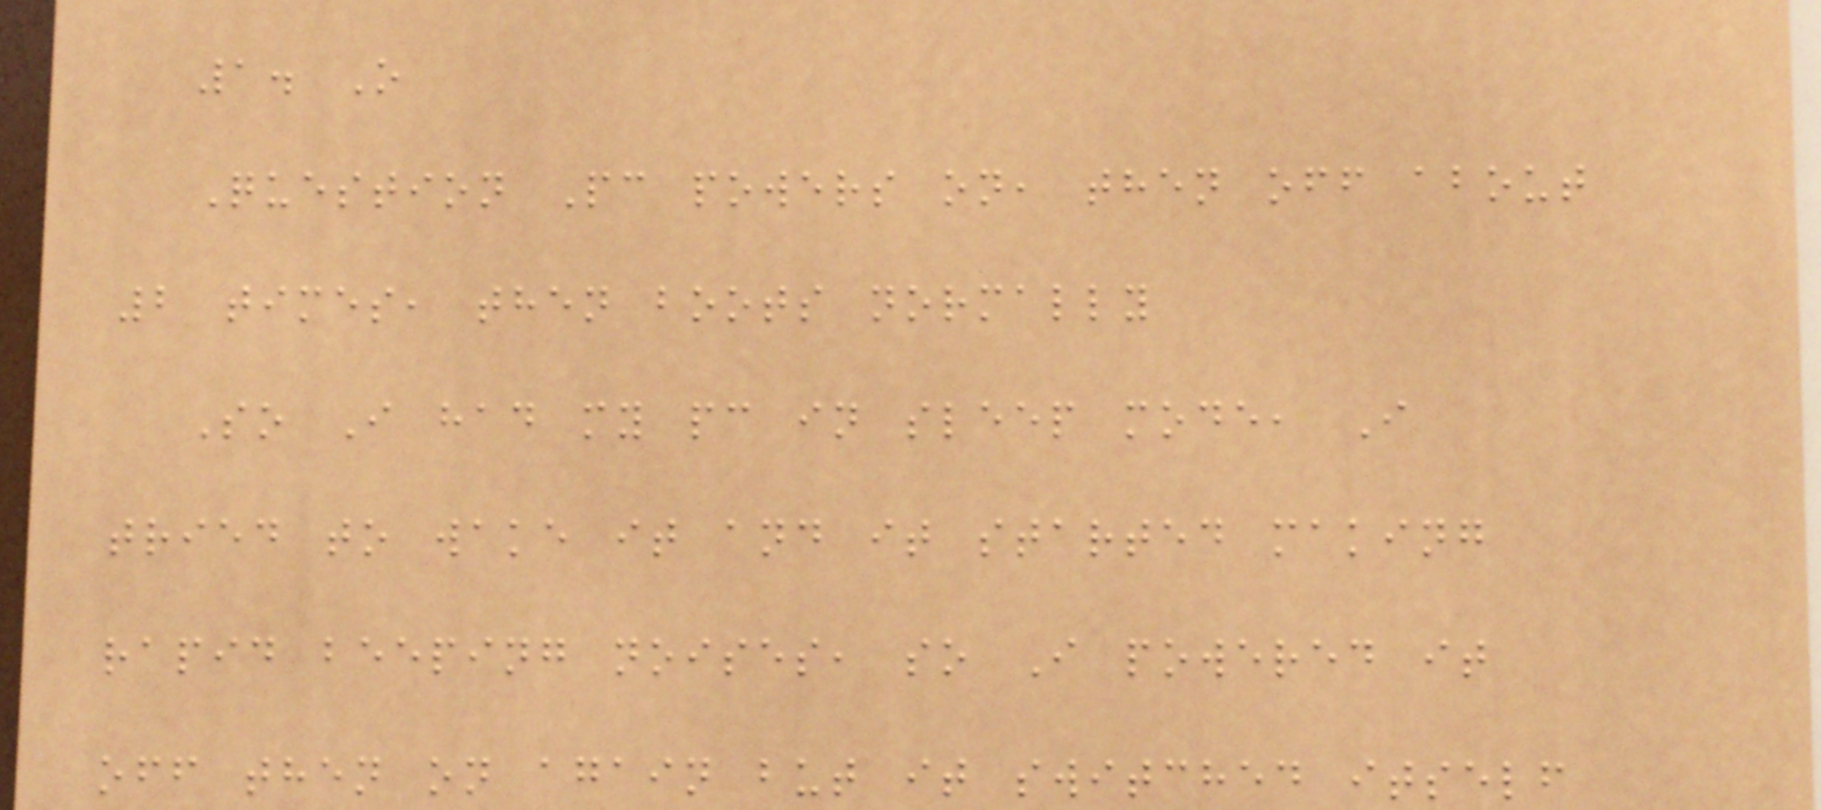1. O
Question Pc powers on, then off about
2 times, then boots normally
So I had my pc in sleep mode, I
tried to wake it and it started making
rapid beeping noises, so I powered it
off then on again but it switched itself
